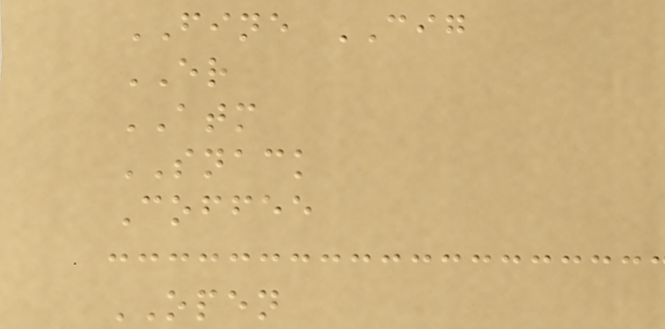FINE CIG
ER
ATM
SNACK
Coffee
OPEN
